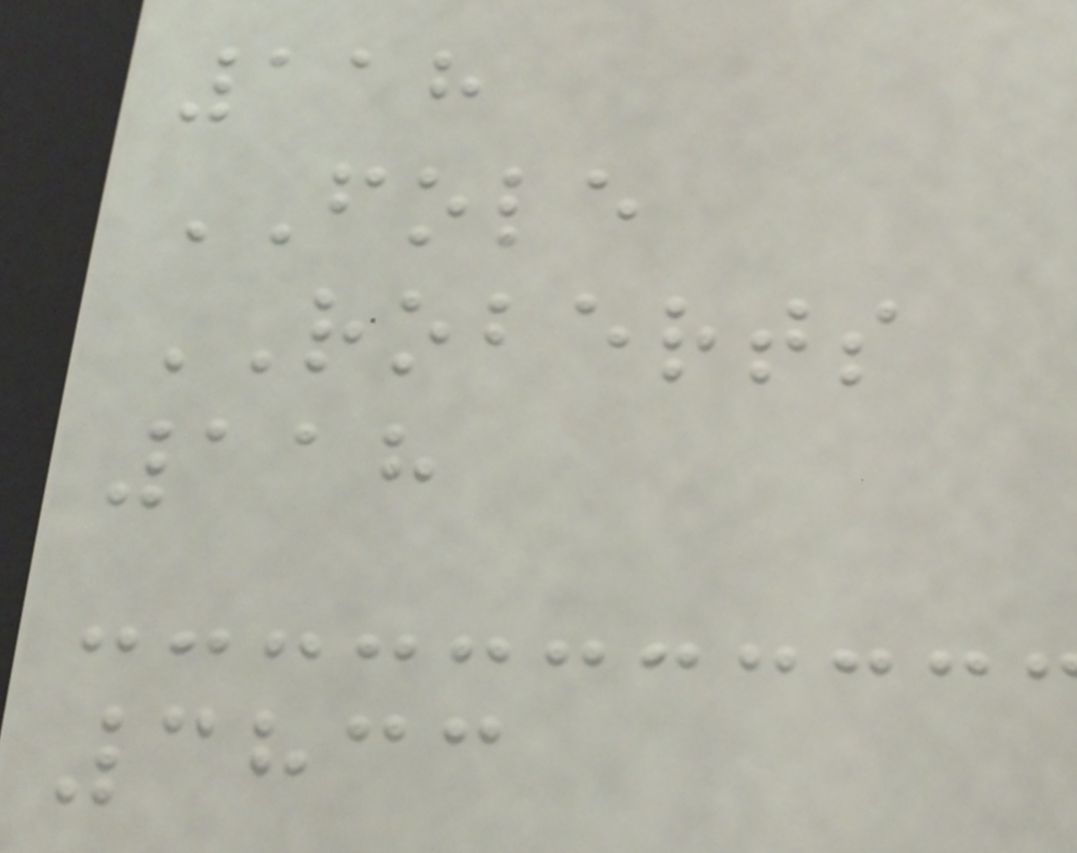118
FOLE
ROBERTS
118
3833
